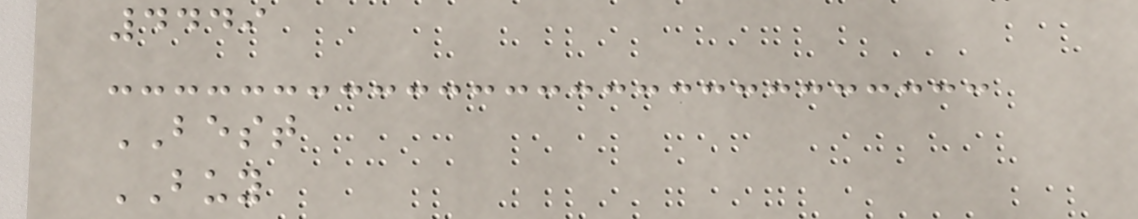4449
BEST
BUY
